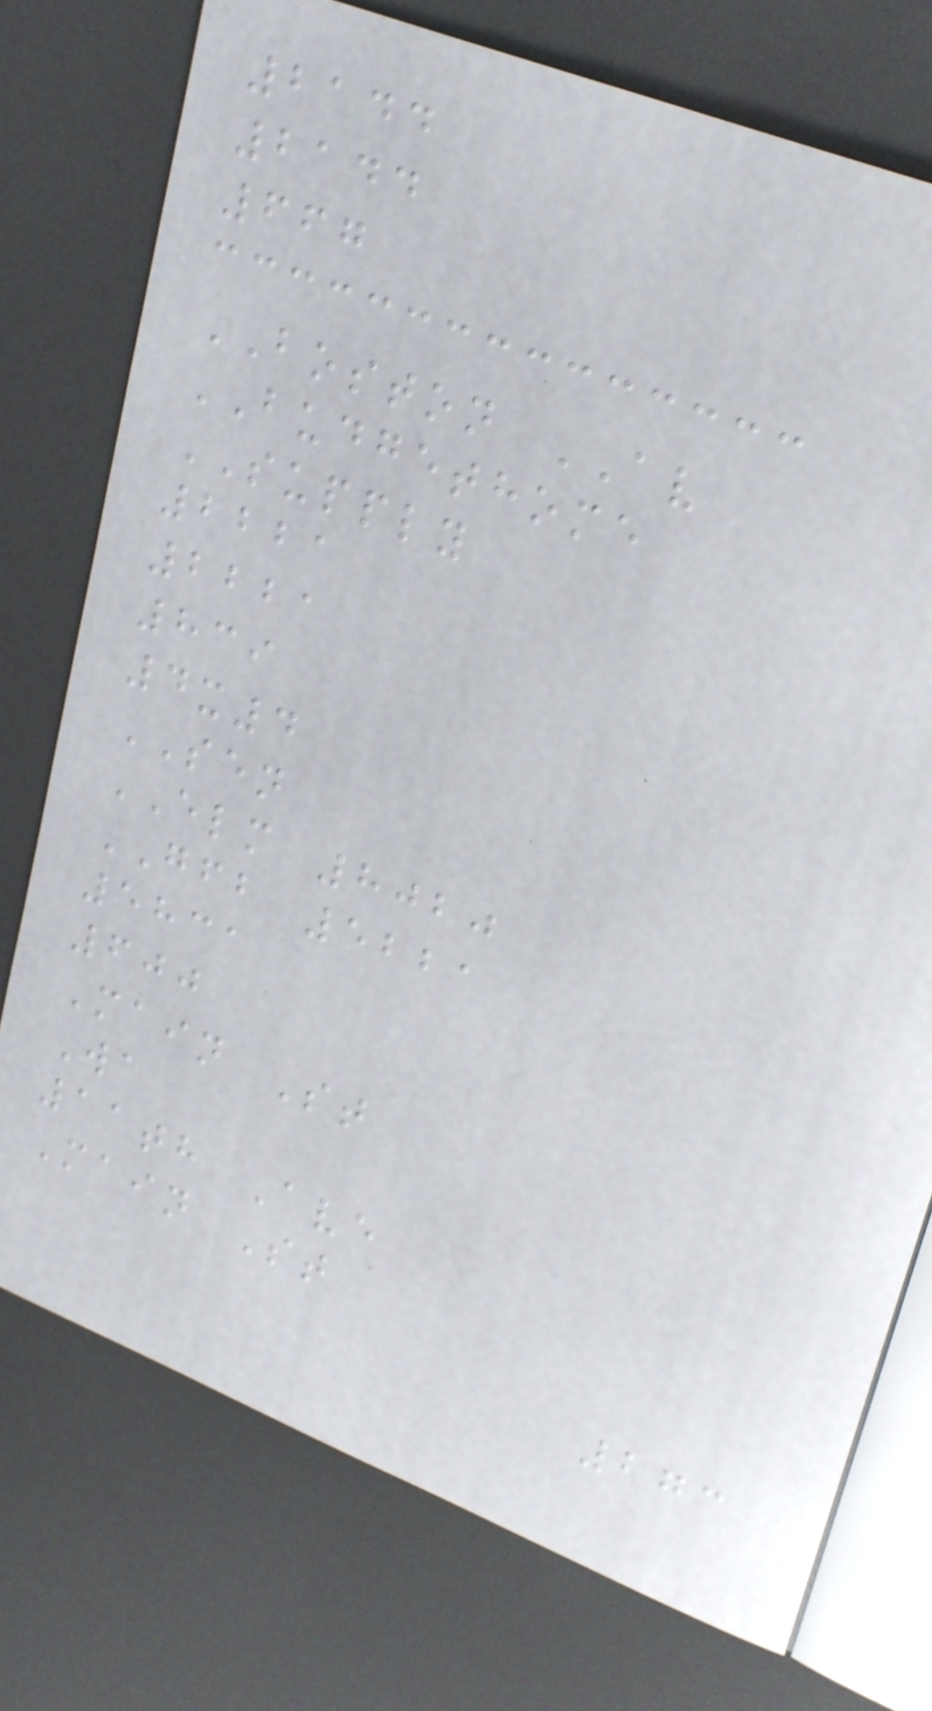2144
2144
667
BOSTON AV
BUDGETHOME
SUPPLY
2221
2221
839
4x4
SEN
ELM 8020
GFB 5221
5831
600
Main St
Wa
11th Ave
Main St
273
